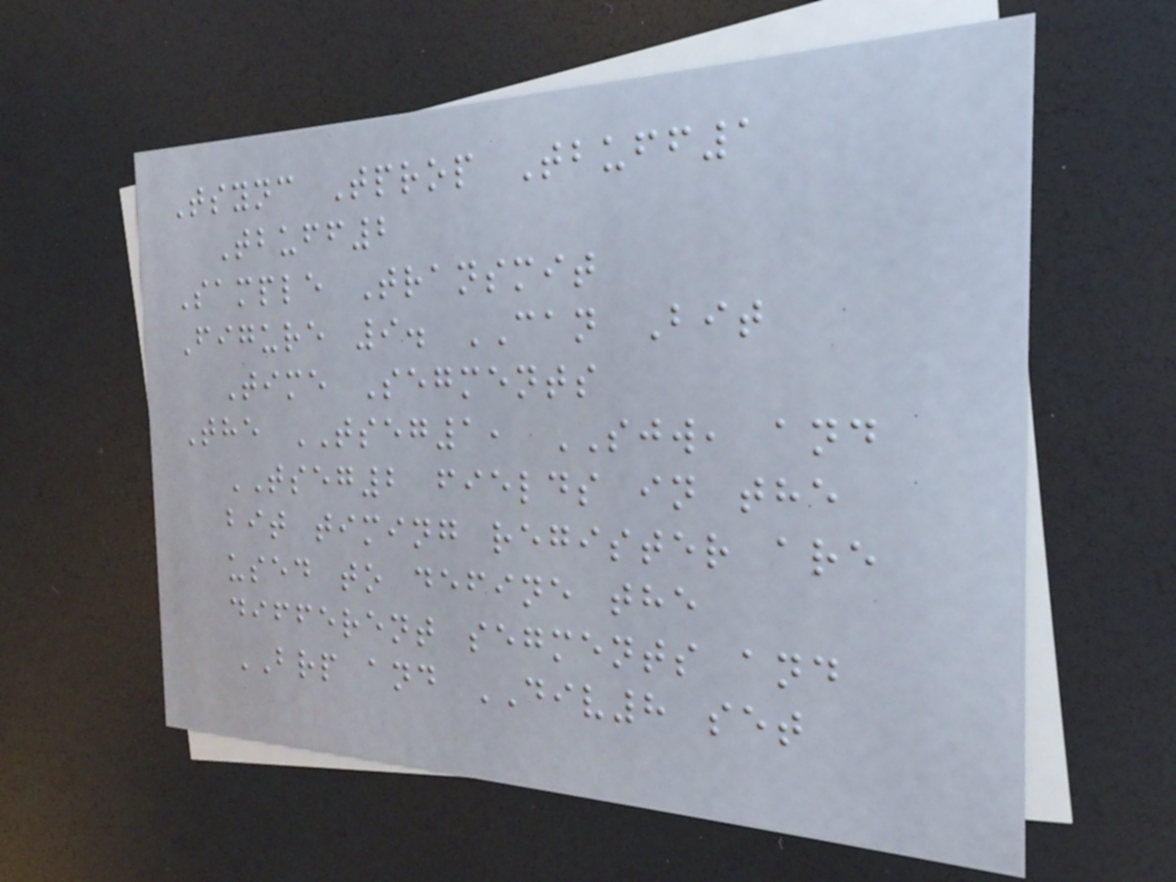Tsync Tprop Tbuff1
Tbuff2
Sample Transmit
Figure 9. CAN Bit
Time Segments
The TSEG1, SJW, and
TSEG2 fields in the
bit timing register are
used to define the
different segments and
BRP and DIV8 set
